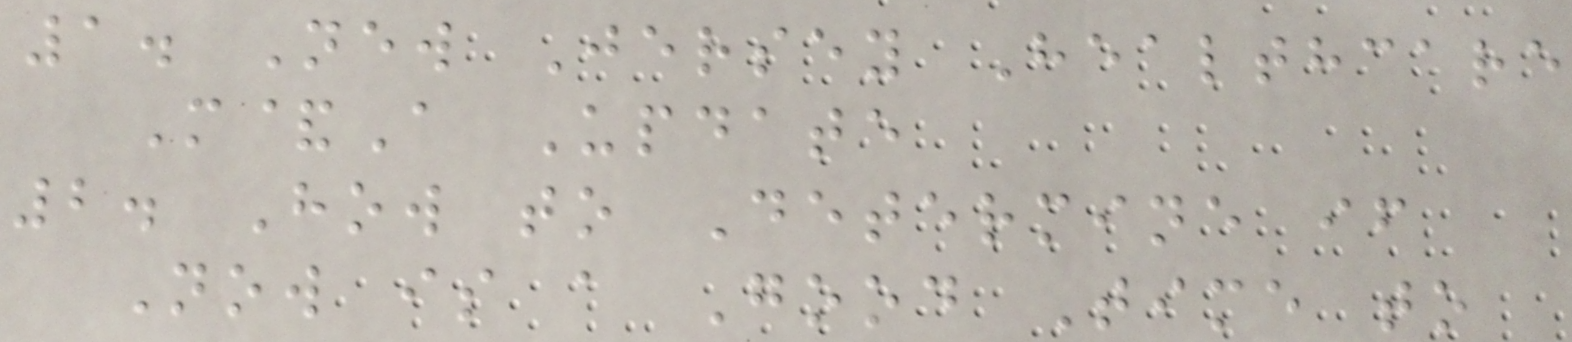1. New Jersey Healthcare
M&A Update
2. How to Determine if
Now is a Good Time to
